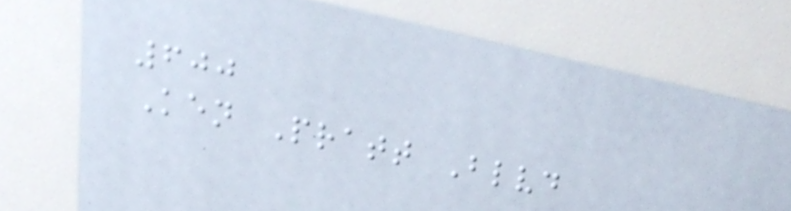600
Ken Pratt Blvd
